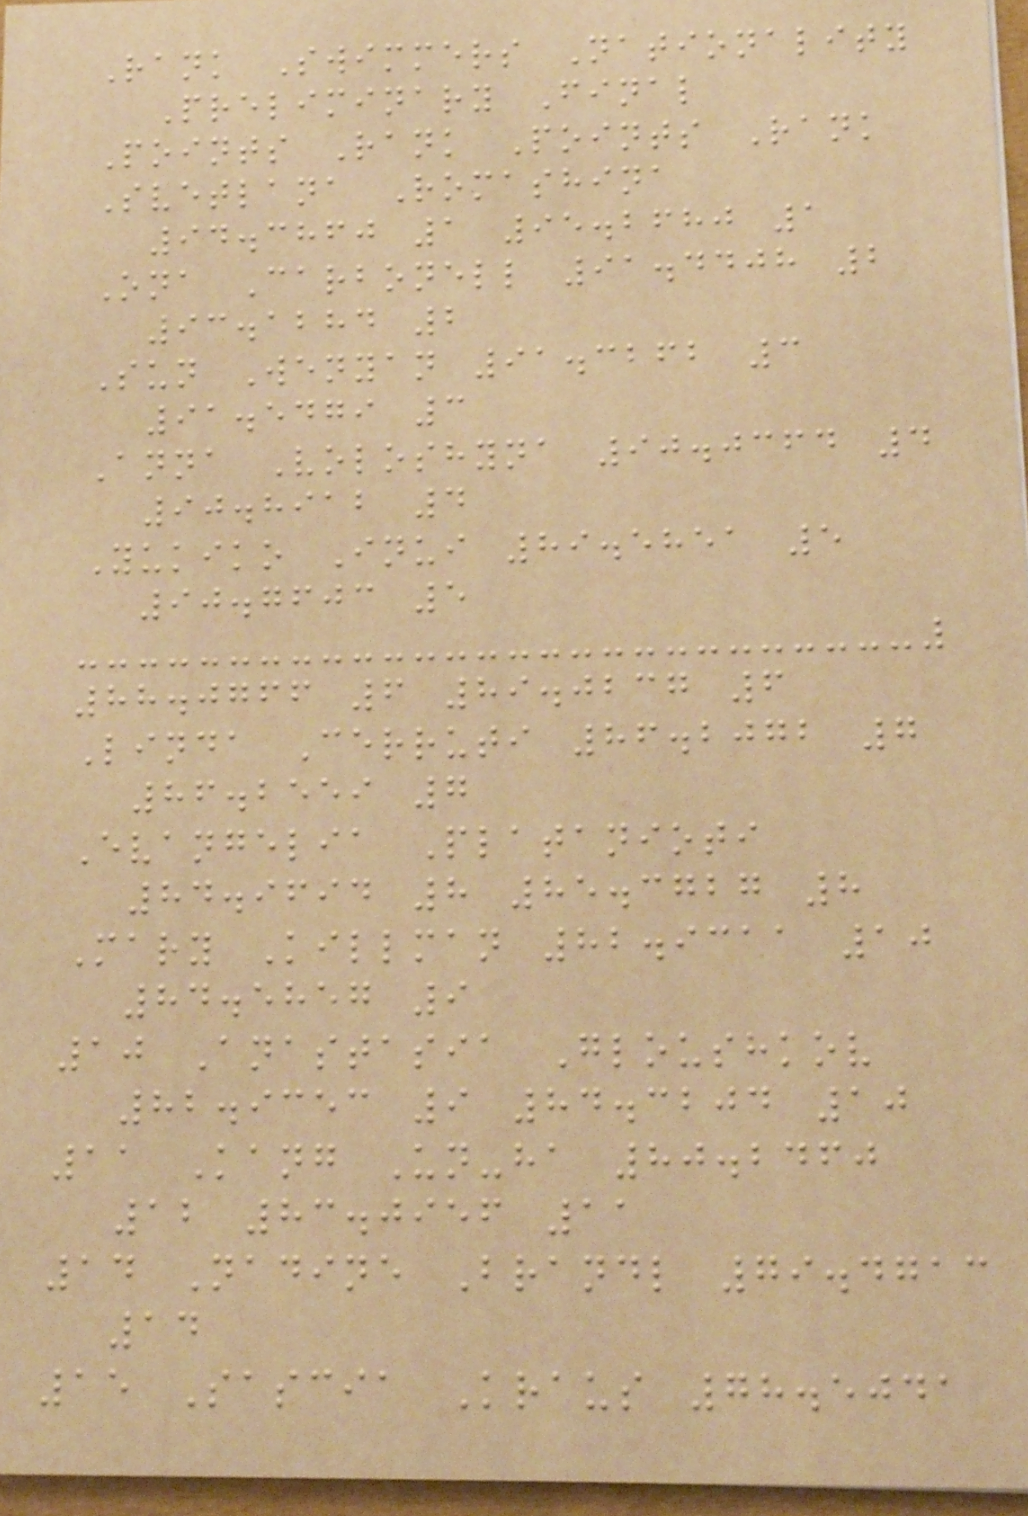Rank Swimmers Nationality
Preliminary Final
Points Rank Points Rank
Svetlana Romashina
94.3860 1 95.2680 1
Ona Carbonell 91.4408 2
93.1284 2
Sun Wenyan 91.3262 3
91.5479 3
Anna Voloshyna 90.0364 4
90.8912 4
Yukiko Inui 89.5851 5
90.7603 5
88.0766 6 89.0237 6
Linda Cerruti 86.2072 7
86.2559 7
Evangelia Platanioti
84.9694 8 85.3727 8
Mary Killman 82.9311 10
84.5857 9
10 Anastasia Gloushkov
82.9353 9 84.3204 10
11 Kang Un-ha 80.2460
12 83.0956 11
14 Nadine Brandl 79.4713
14
15 Sascia Kraus 78.5041
